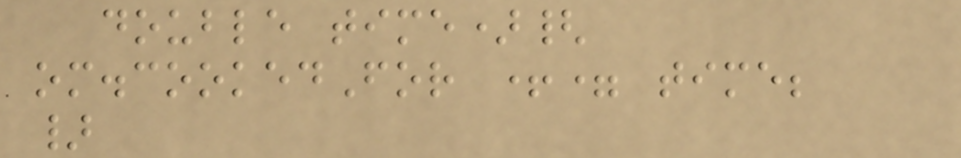double time){
om.cookedFor += time;
}
